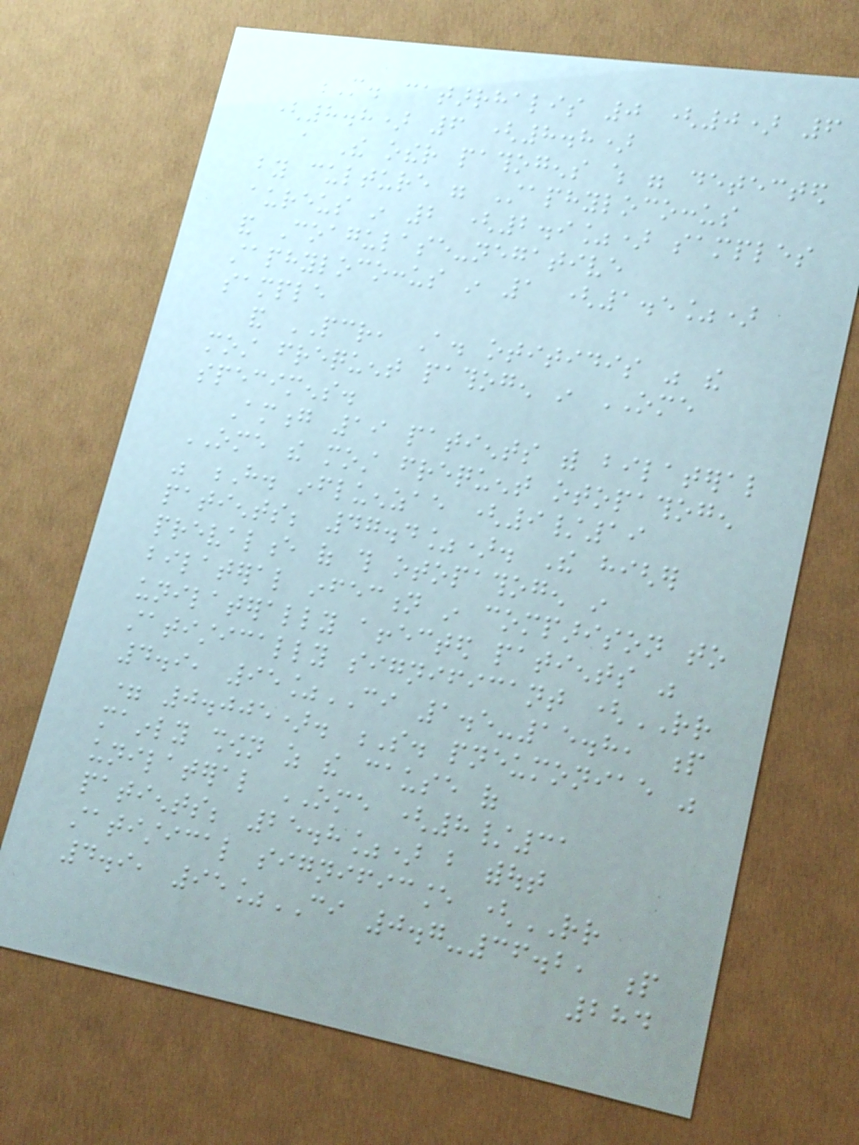M. catarrhalis 0 (0) 6
(8.8) 6 (8.8)
a The other pathogens which were detected
by culture were Staphylococcus
aureus in 2 (2.9%) samples
and Coagulase-negative
staphylococcus in 1 (1.5%)
sample
and PCR, A. otitidis was the
most frequent pathogen in OME
specimens.
Among 19 patients with bilateral
OME the most frequent otopathogen
was H. influenzae (9/19
patients; 47.4%). The higher
prevalence of this otopathogen in
bilateral infection in comparison to
unilaterally affected patients was
statistically significant (RR
4.9, 95%CI 1.5-15.8, p
= 0.005). S. pneumoniae was
mainly shown as the cause of
unilateral OME (8/31
patients; 25.8%) but without
statistical significance (RR
4.9, 95%CI 0.7-36.2, p
284
